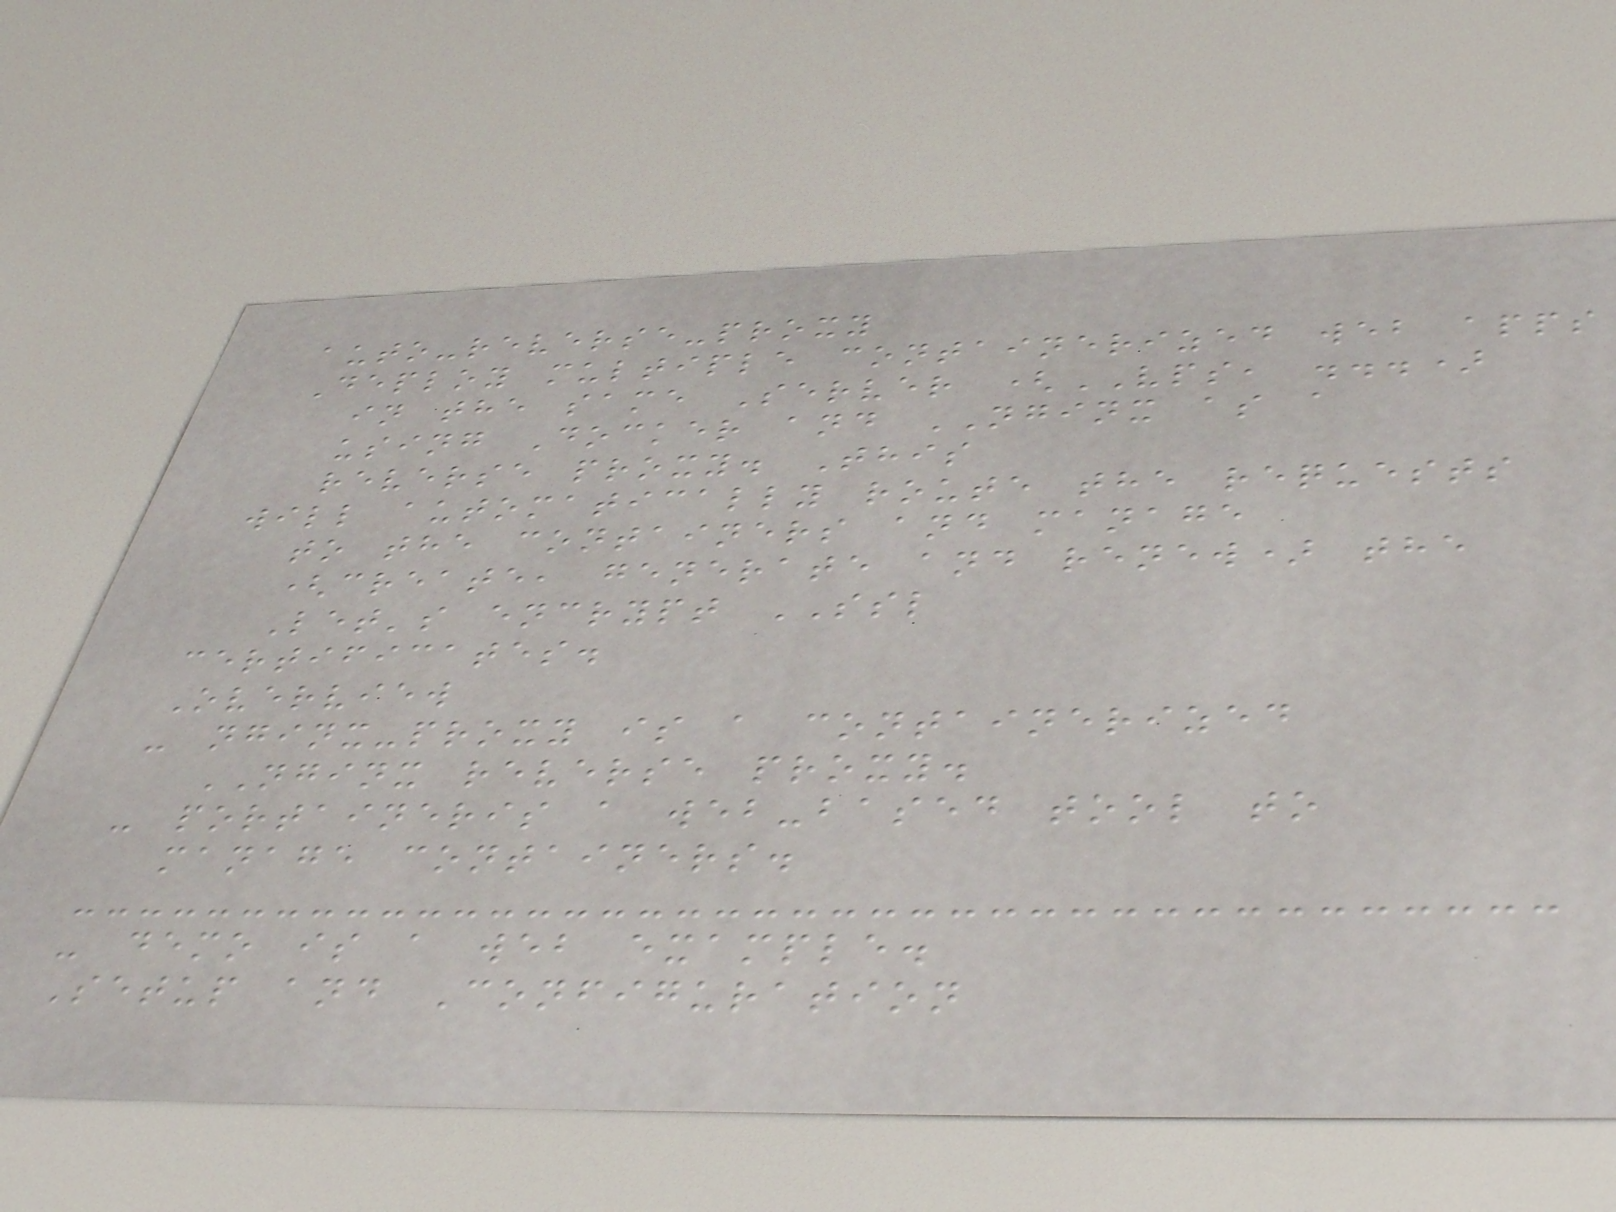auto-reverse-proxy
Deploy multiple containerized web apps
in the same Server (VPS, ...)
using Docker and NGINX as a
reverse proxy. This
will automatically route the requests
to the containers and manage
(create, generate and renew) the
Let's encrypt SSL
certificates.
Overview
- nginx-proxy is a containerized
NGINX reverse proxy.
- portaineris a web-based tool to
manage containers.
- demo is a web example.
Setup and Configuration
